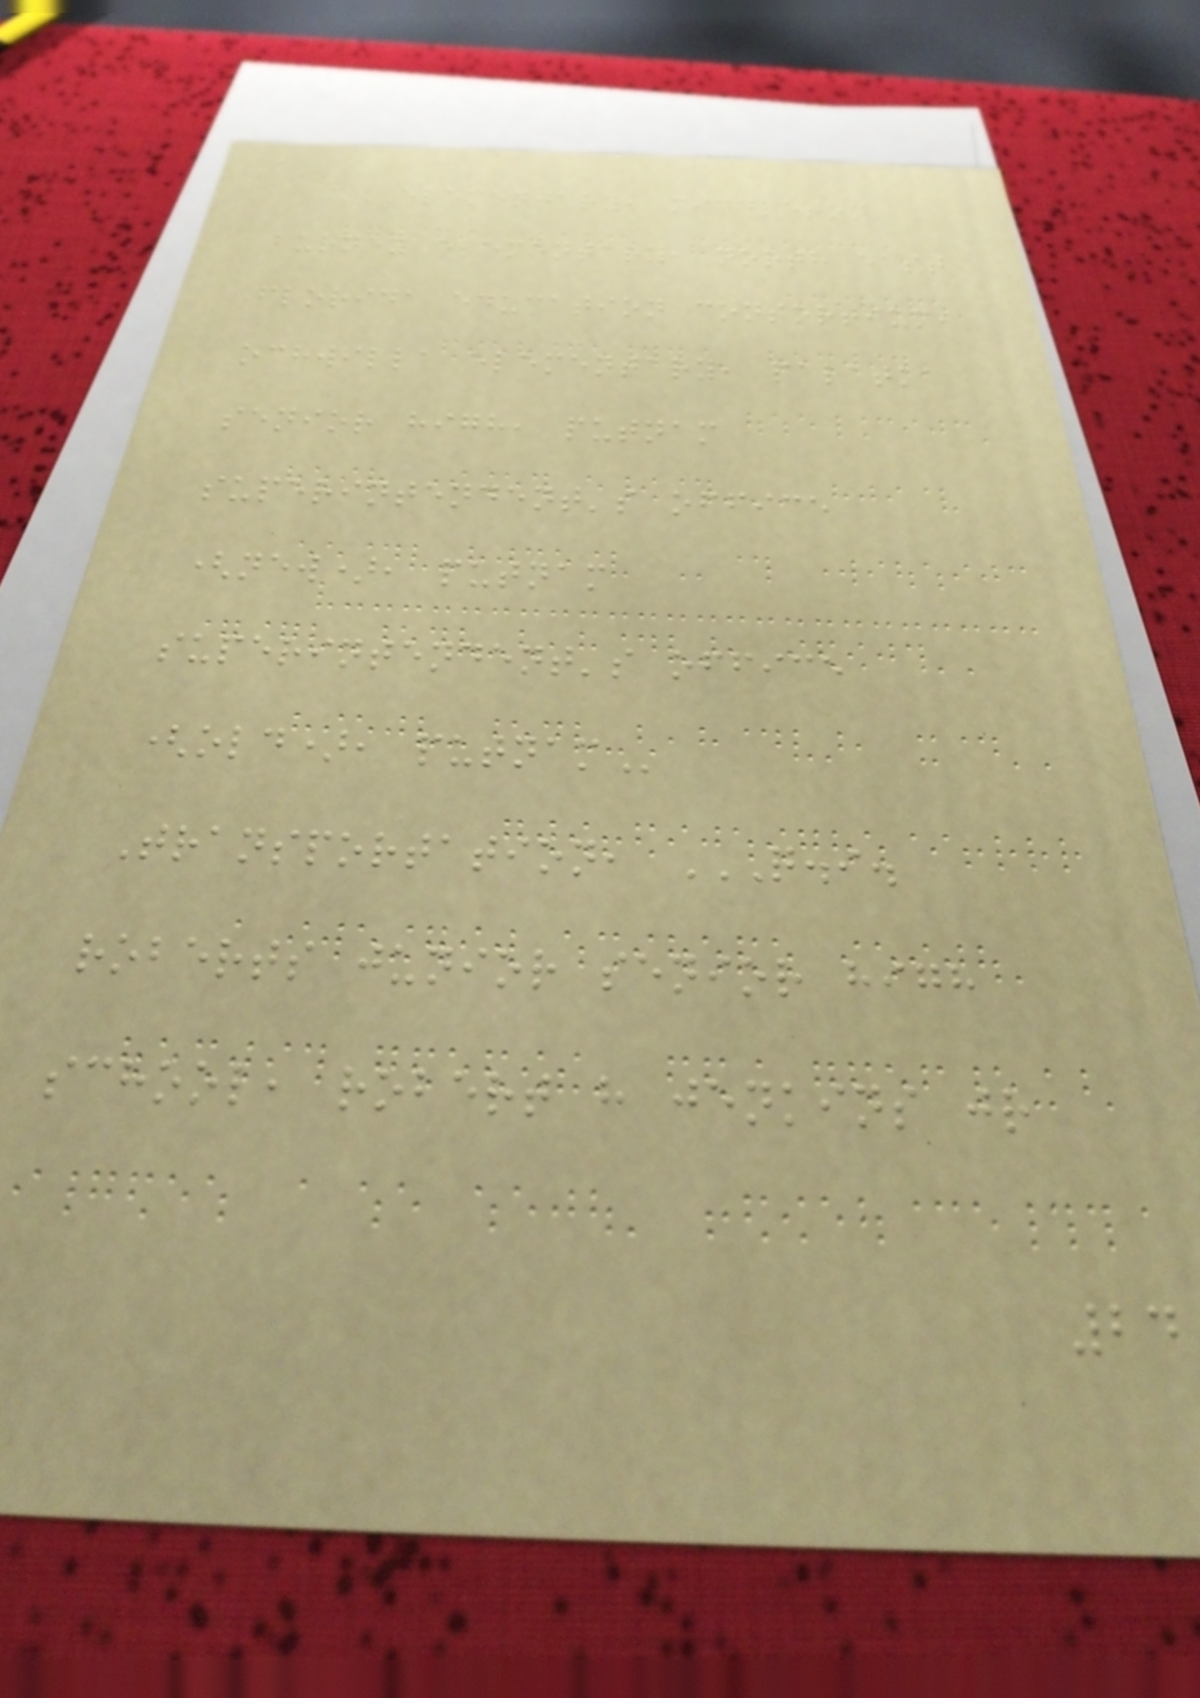ELEMENTARY, MIDDLETON
BURNEY ELEMENTARY, NORTH EAST
FLORIDA EDUCATION CONSORTIUM,
OCHWILLA ELEMENTARY, PALATKA
SENIOR HIGH, PUTNAM
SUPERINTENDENT'S OFFICE
(NEW), PUTNAM
SUPERINTENDENT'S OFFICE
(OLD), PUTNAM
Transportation, Q.I.
ROBERTS JUNIOR SENIOR HIGH
SCHOOL, ROBERT H JENKINS JR
24
